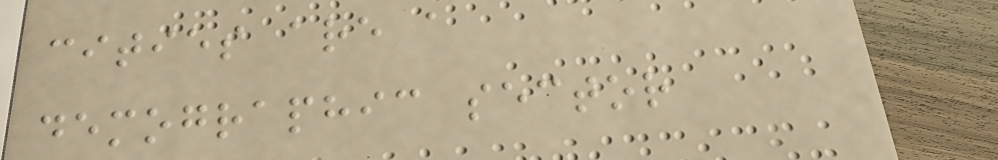cities are a
demographic sector
